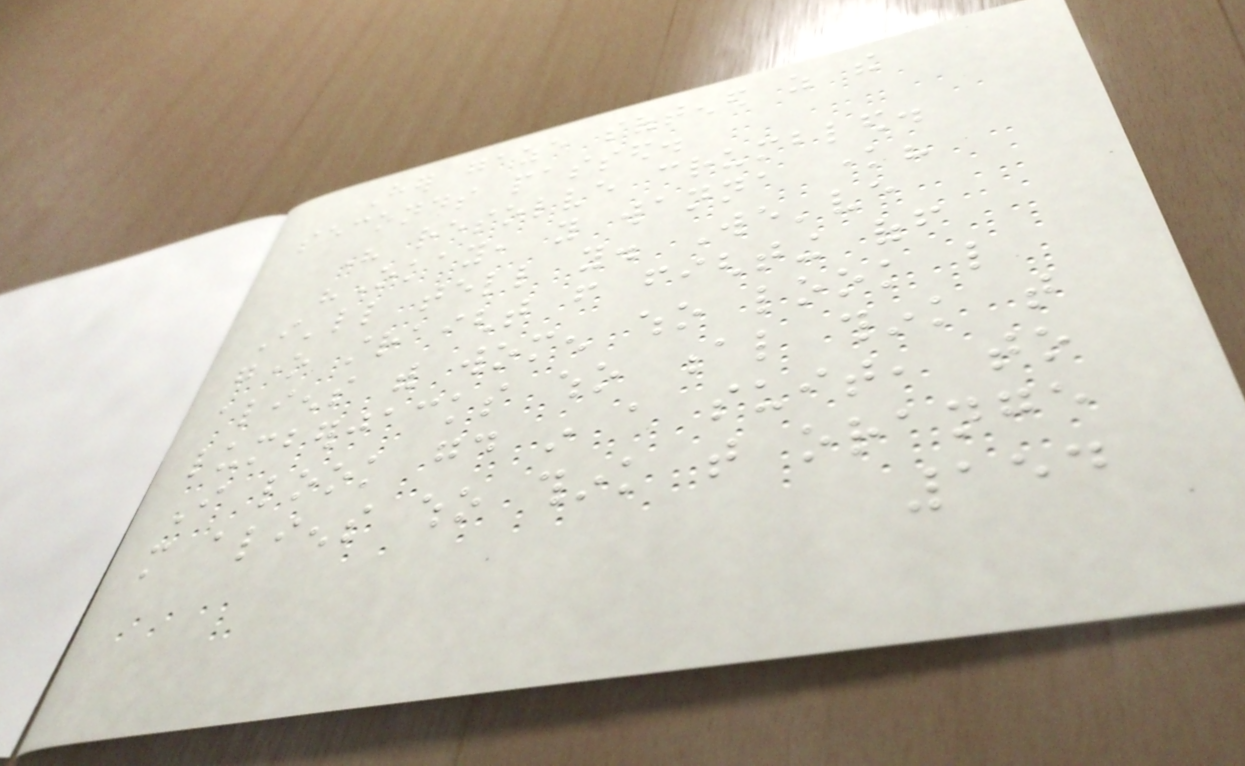Her gaze softened as the
seconds passed.
His resolve crumbled.
"Okay, you wanna know?
I'll tell you. We've
gone straight from fighting off
aliens with women who look like
lumberjacks who al think that
I look good in a suit, to
more aliens who think that orange
154
